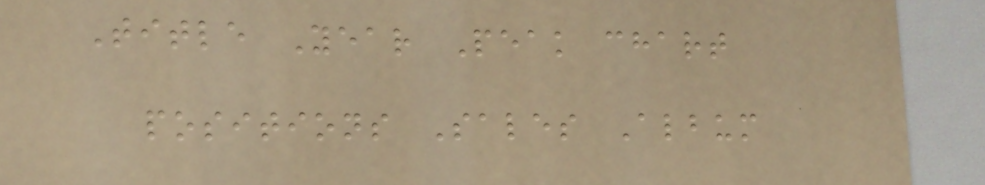Title Year Peak chart
positions Sales Album
